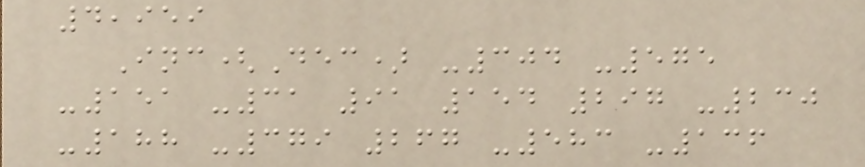4,959
Inc(Dec) -304 -575
-151 -31 91 154 297 -230
-188 -379 267 -583 -136
